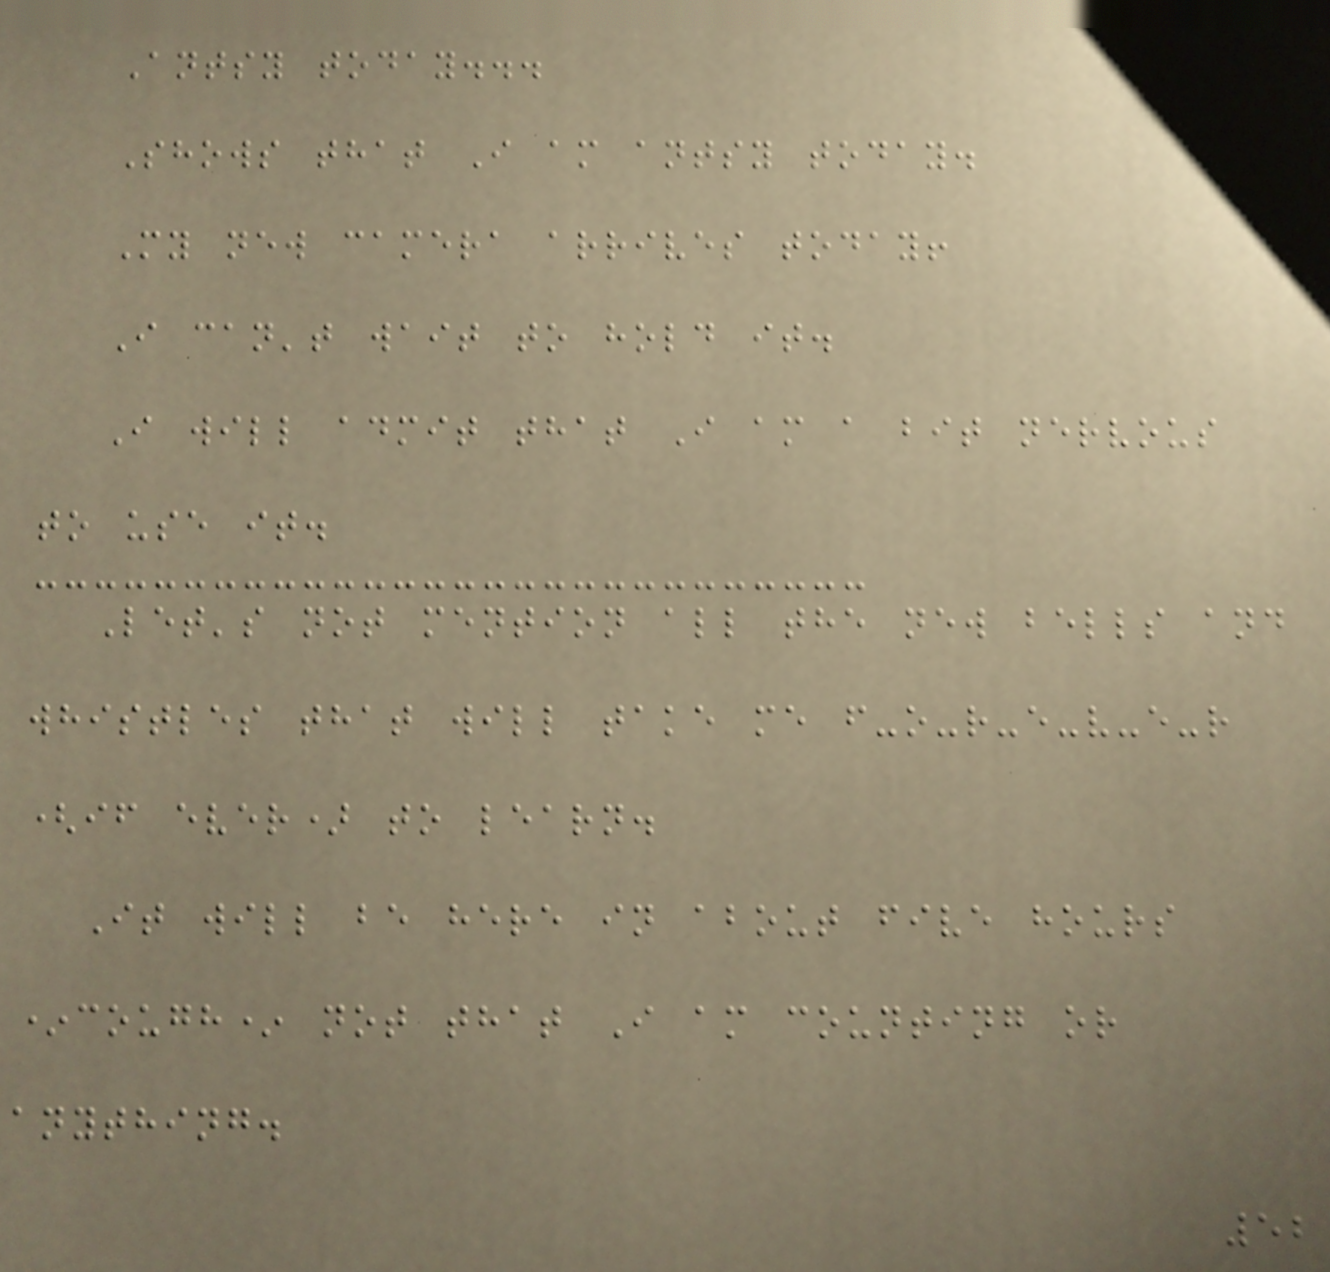Antsy today...
Shows that I am antsy today.
My new camera arrives today!
I can't wait to hold it.
I will admit that I am a bit nervous
to use it.
Let's not mention all the new bells and
whistles that will take me f-o-r-e-v-e-r
(if ever) to learn.
It will be here in about five hours
*cough* not that I am counting or
anything.
52
